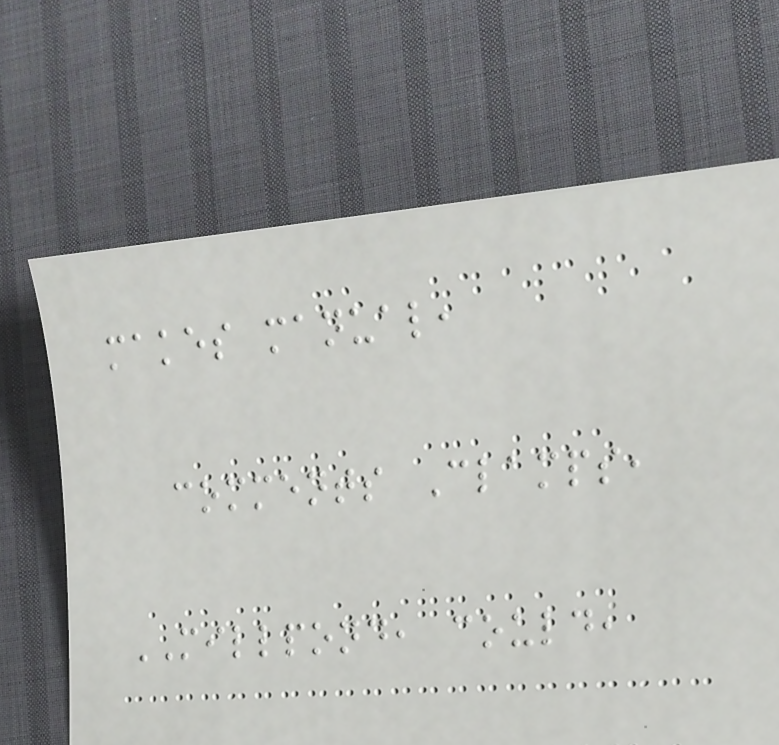makes manual,
comments Clamps,
MILLPOND, could,
